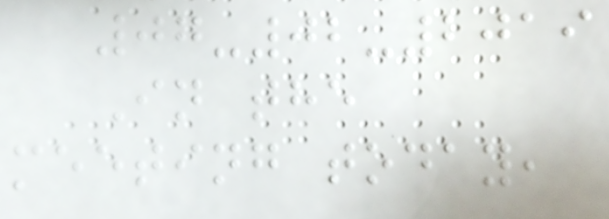07-02-2019
In the
meeting today,
